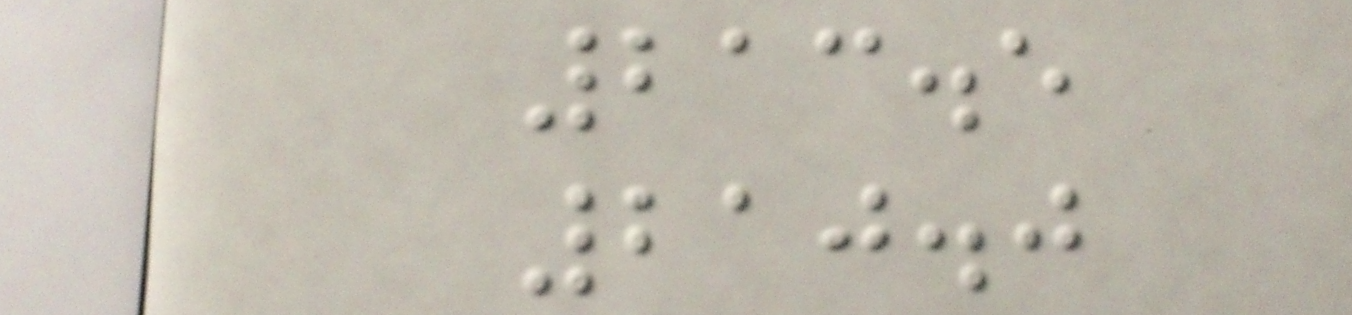213.5
210.0
